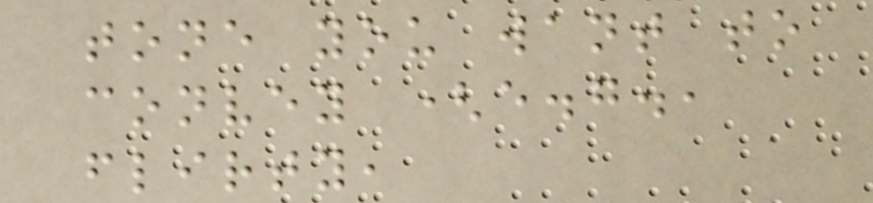tone you want to
convey (e.g.,
flirty,
